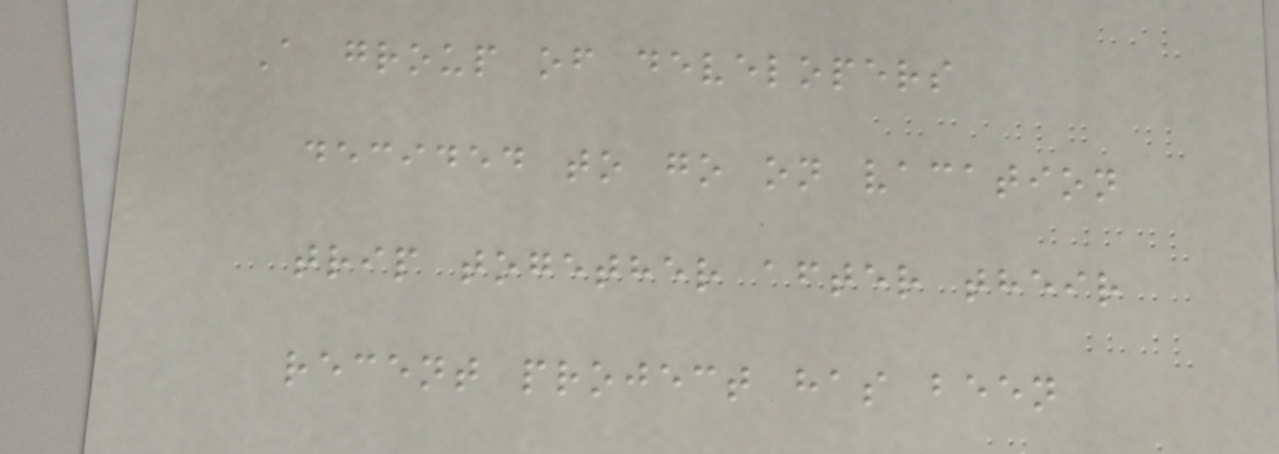A group of developers
decided to go on vacation
trip together after their
recent project has been
